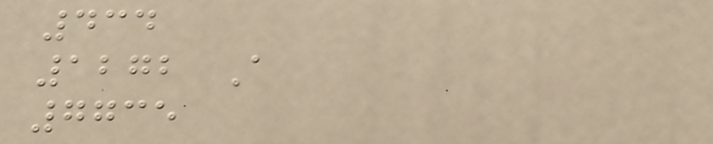434
1272 A
7735
